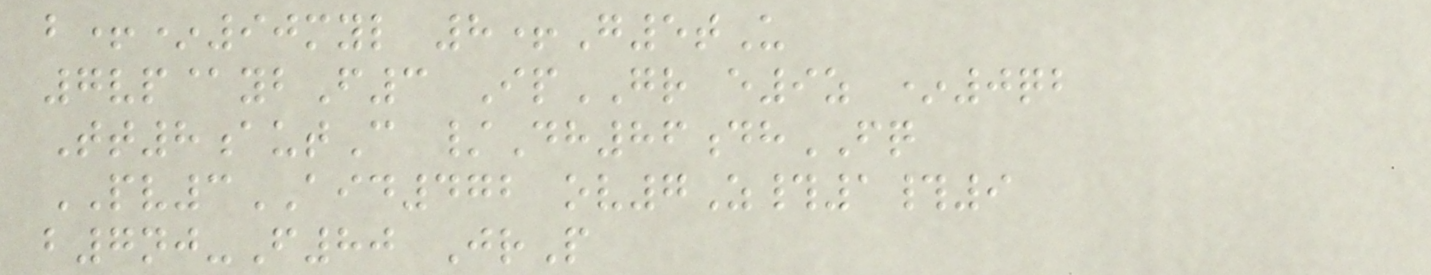b+*90myl 8+G5tU
7vp@ybF3 IpGR e9z *0qb
Tt8autC /Dh86dhFQ
PV3AID472 ov7Z#1#9
b7nj-F80 JrP
